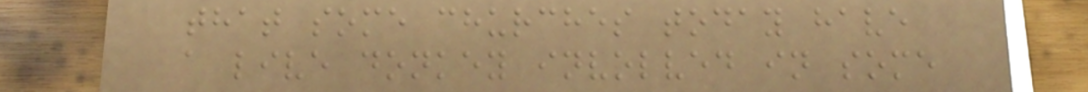that some churches today have
a live donkey involved in some
